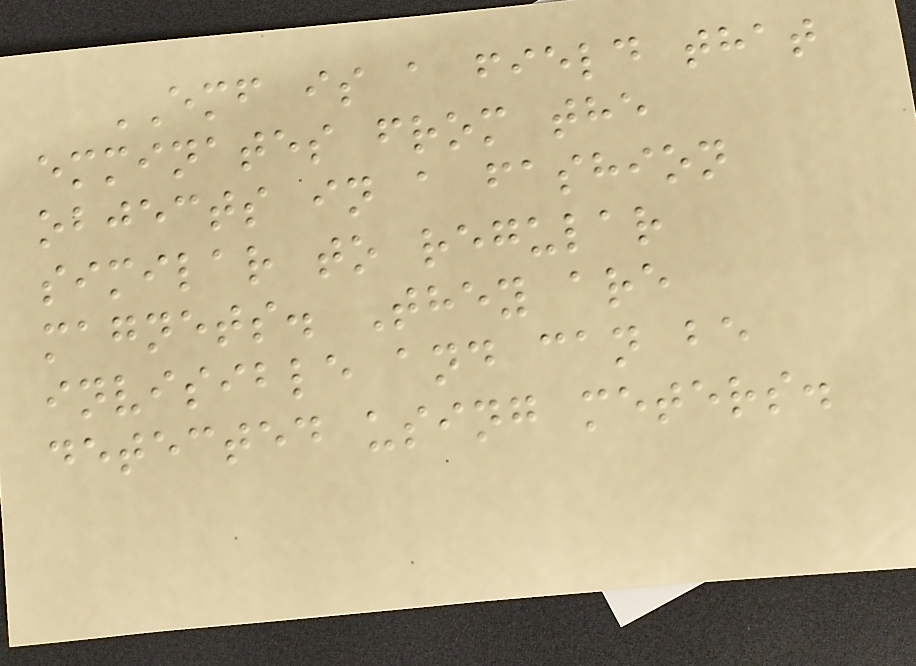EMF is a field that
emminates from the
objects in a fashion
similar to regular
magnets. They are
invisible and can be
detected using meters.
